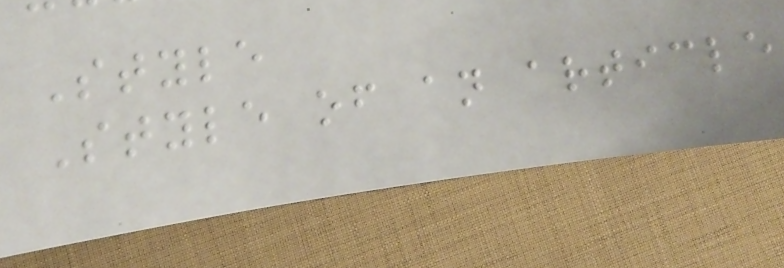Style
Style of an article
